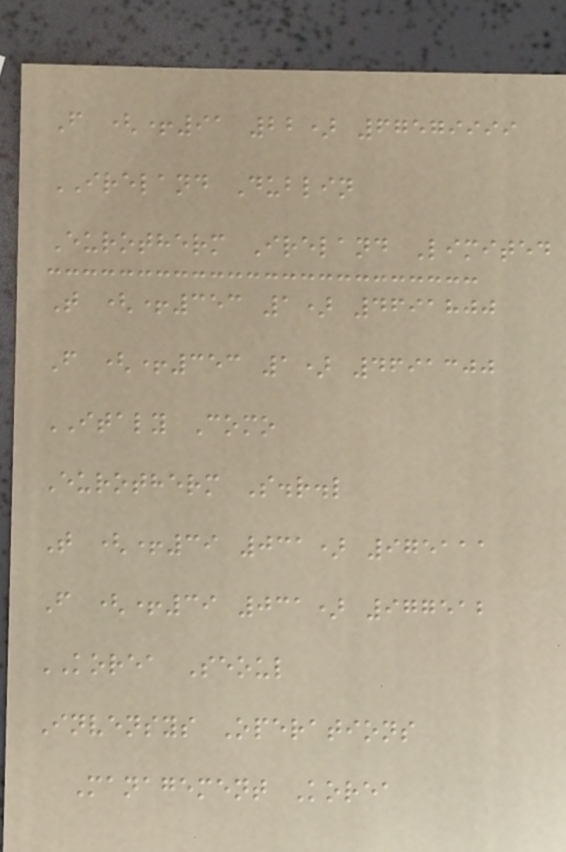F (+91 22) 67579999
IRELAND Dublin
Eurotherm Ireland Limited
T (+353 1) 4691800
F (+353 1) 4691300
ITALY Como
Eurotherm S.r.l
T (+39 031) 975111
F (+39 031) 977512
KOREA Seoul
Invensys Operations
Management Korea
